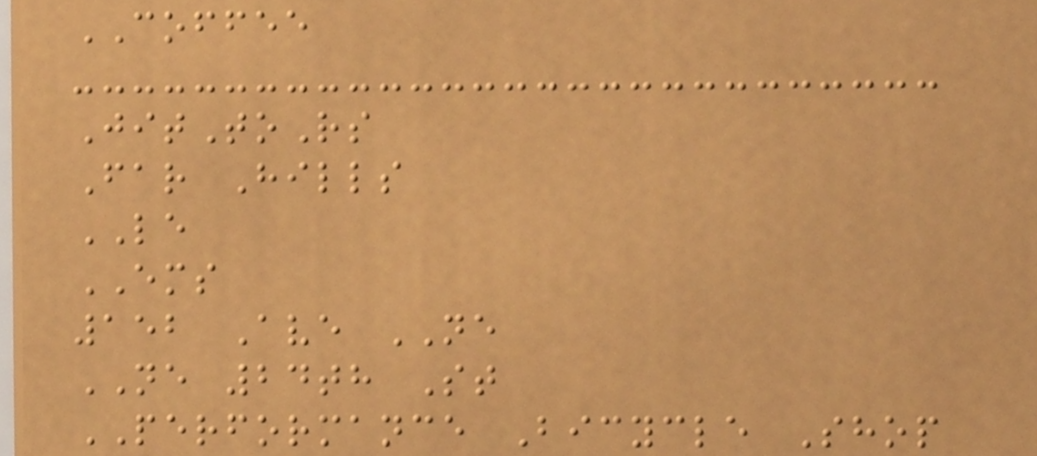COFFEE
JitToRs
Far Hills
LE
EMS
152 Ave NE
NE 24th St
PERFORMANCE Bicycle Shop
